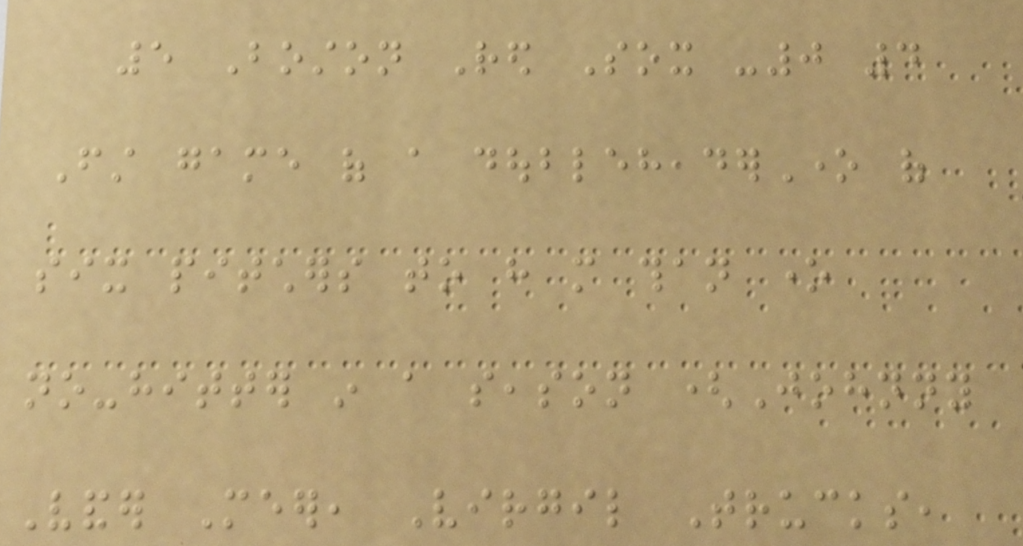5 Boston Red Sox -0 4
First game of a doubleheaderOne of
six pitchers to have more than one
no-hitter in a season (Johnny
Vander Meer, Virgil Trucks,
